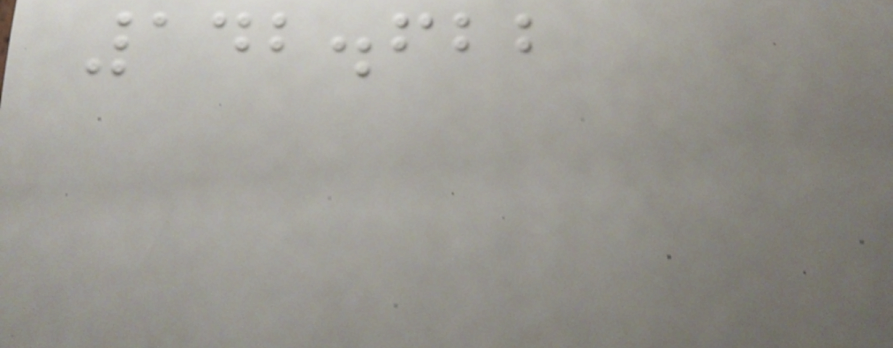142.622
